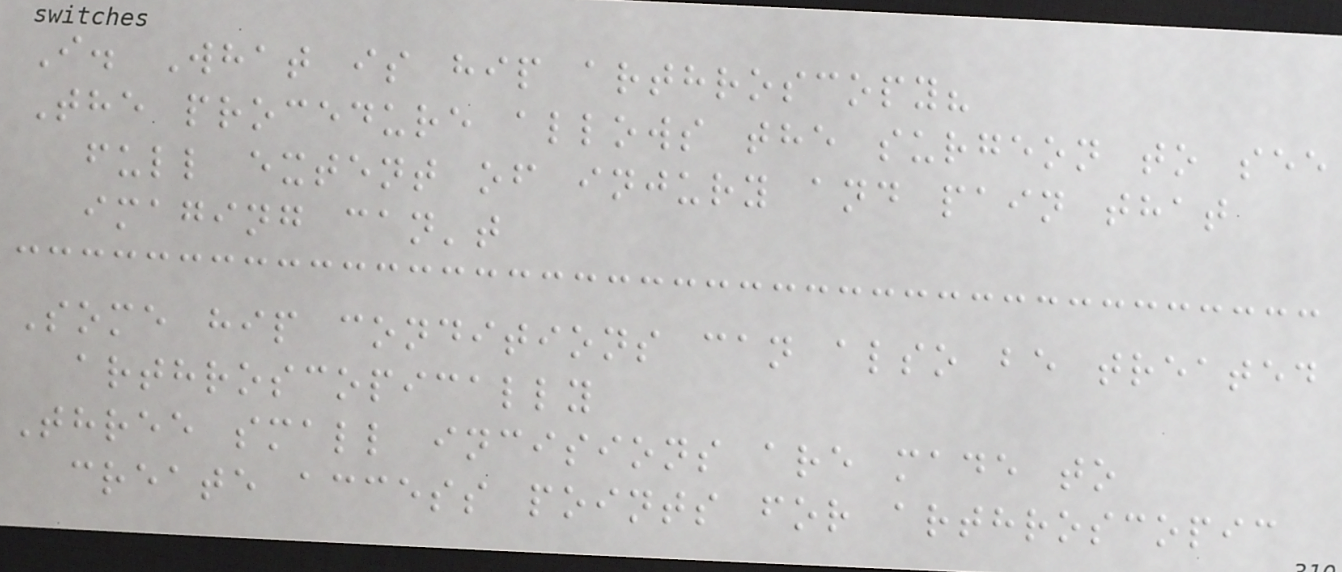I. What is hip arthroscopy?
The procedure allows the surgeon to see
full extent of injury and pain that
imaging can't
Some hip conditions can also be treated
arthroscopically
Three small incisions are made to
create access points for arthroscopic
